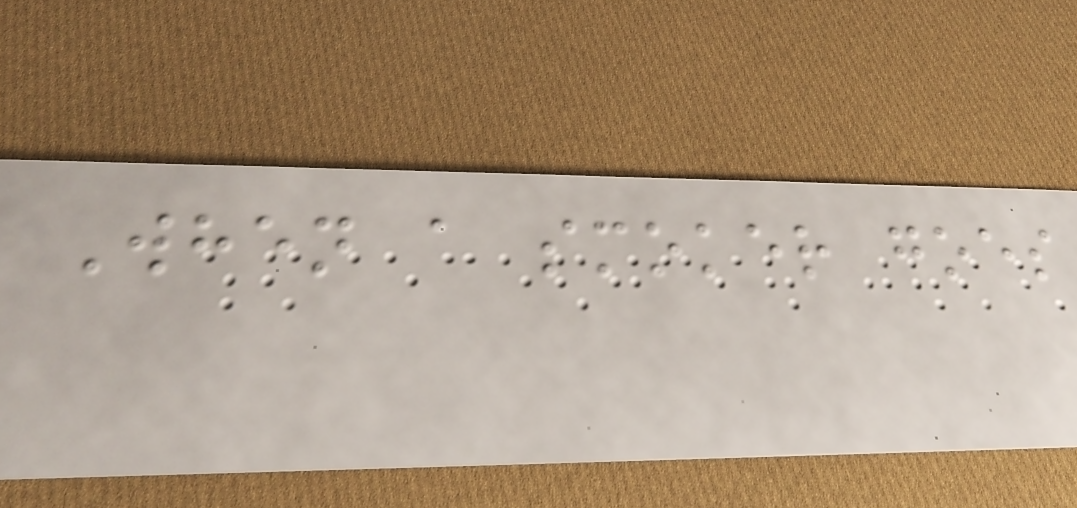When a smoker goes
